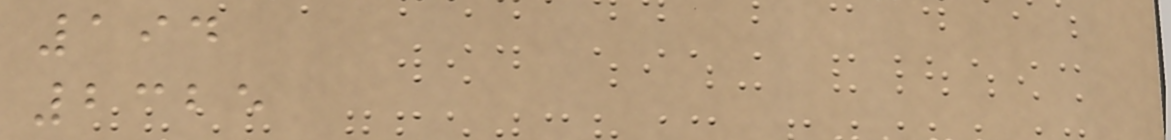194
2325
